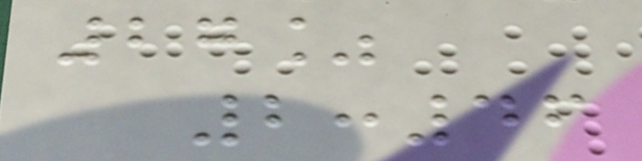27%
2:46
